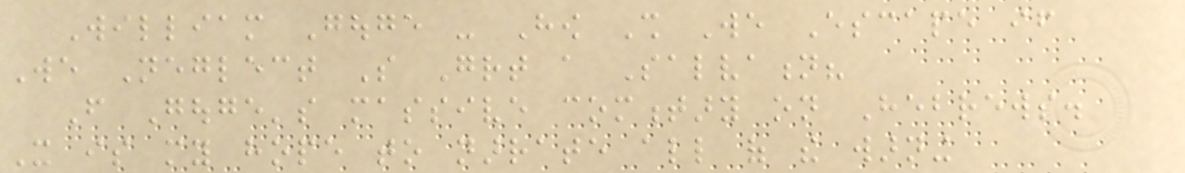William Gouge - How Shall We Escape if
We Neglect So Great a Salvation?
From Gouge's massive commentary on Hebrews.
It is my hope to narrate all of the warning
